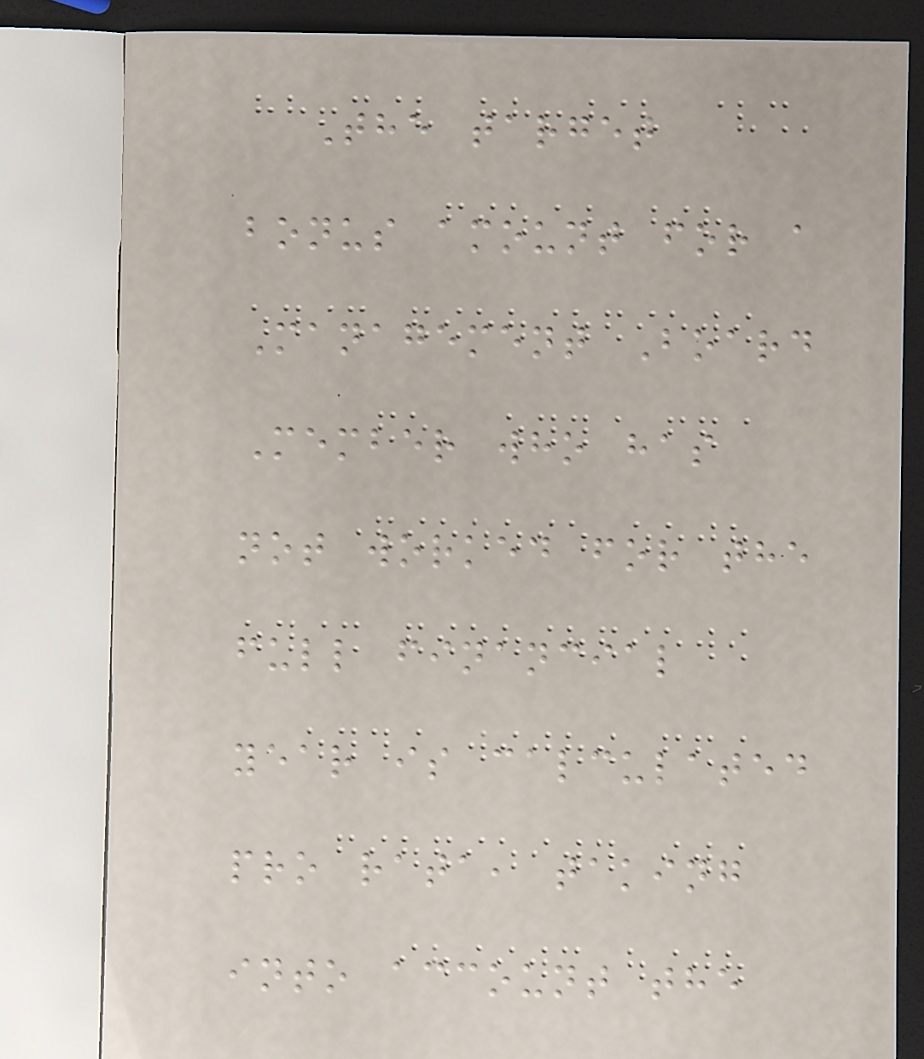The target
bonus amount for a
Management Board
Member who has
not worked for the
full financial
year is calculated
pro rata, taking
into account the
